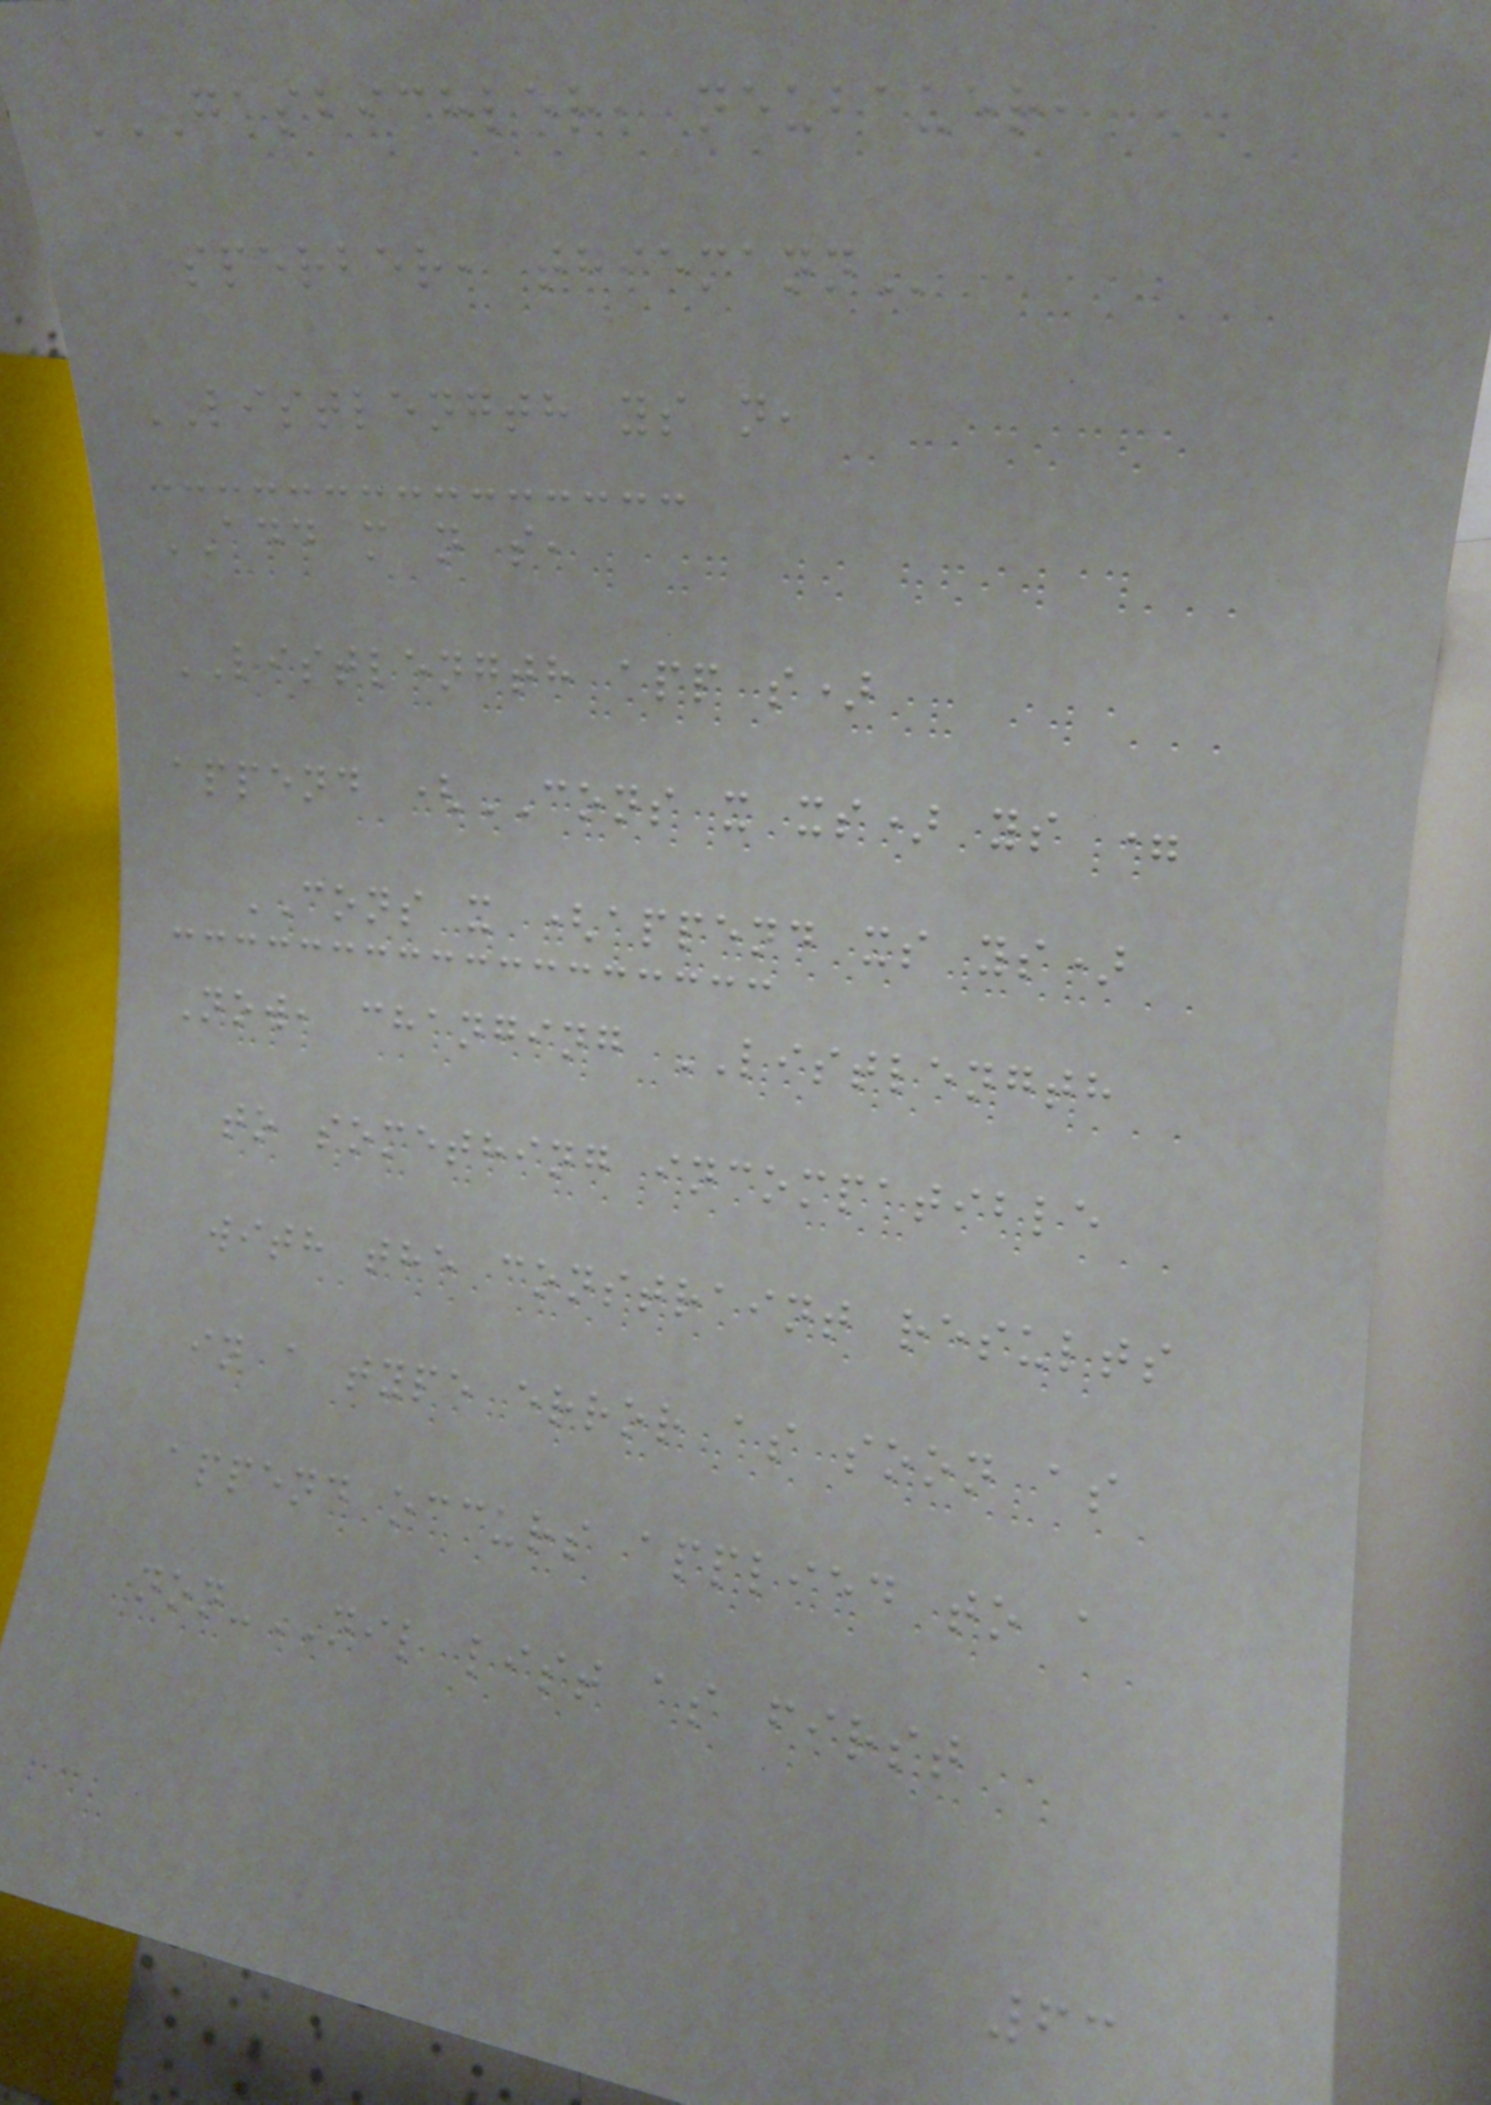GASBICHLER, NEUBAUER,
SPERBER, THIEMANN
LISTLENGTH ys n,
ADD m n s,
LISTLENGTH app s)
append (CONS x xs) ys =
CONS x (append xs ys)
Now, changing LISTLENGTH
to something incompatible
with the constraint results
in a type error as soon as
append occurs applied to a
non-NIL list as first
63
